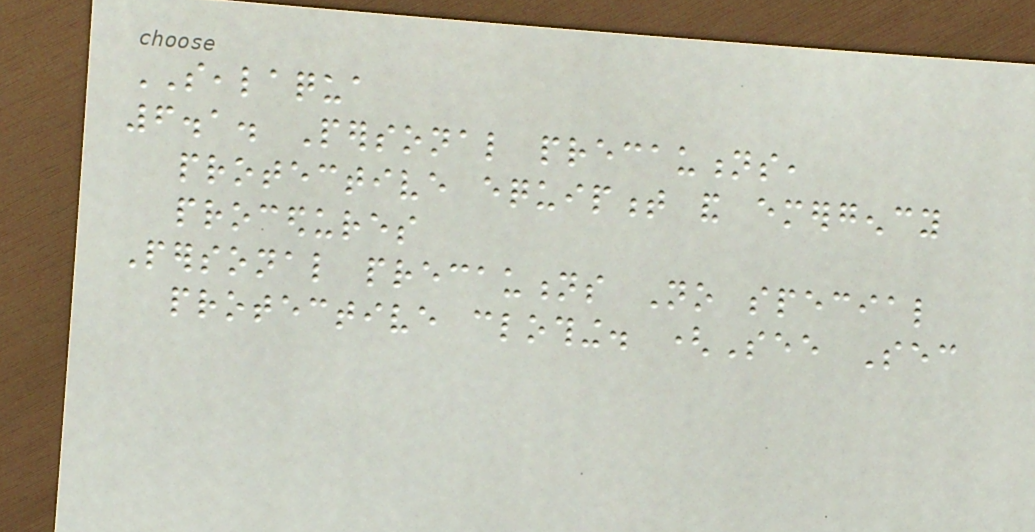SEALAQUA
6.1. Personal precautions,
protective equipment and emergency
procedures
Personal precautions No special
protective clothing. (See Sec
